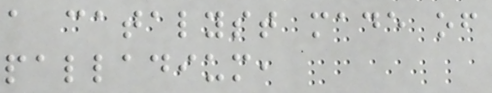a catalyst made of
palladium,
